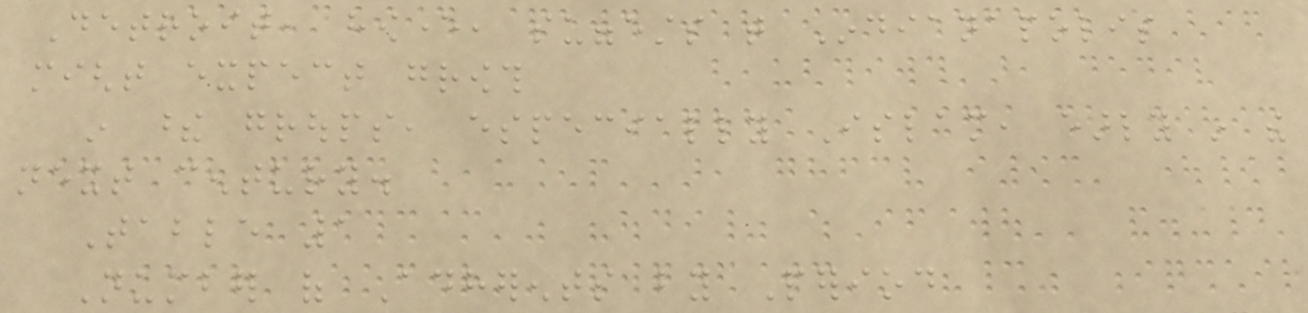Detroit, however, suggests that Indianapolis
might expect growth
in these groups, especially Islam, early in the
next century.
Table 1
Number of Adherents by Period
